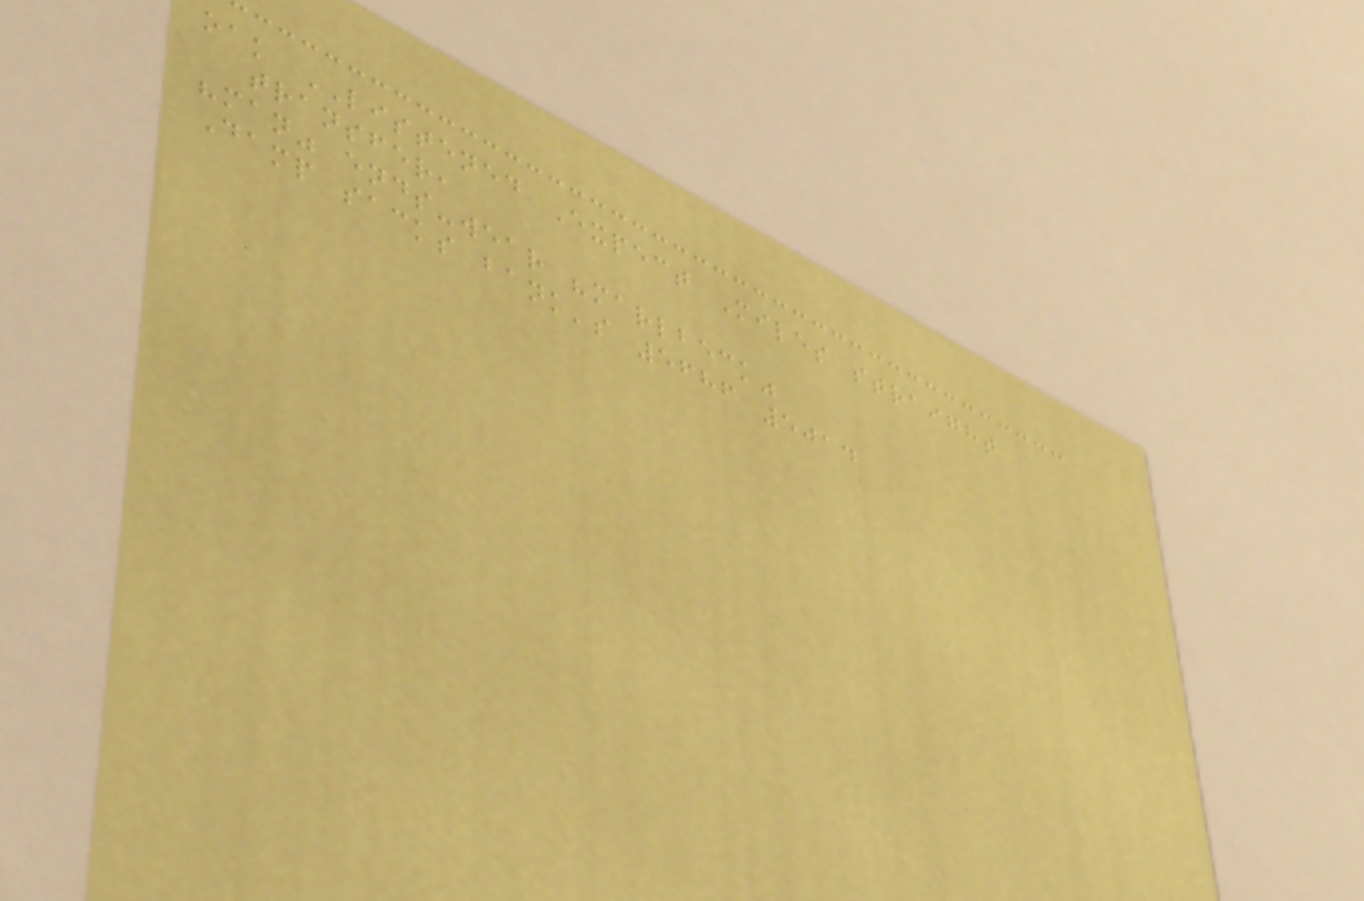oak LISTENED Expect Miles straight
transfer,
"man" ends-wear "marlbeck"
Damp sacks bank's 5686 5014
